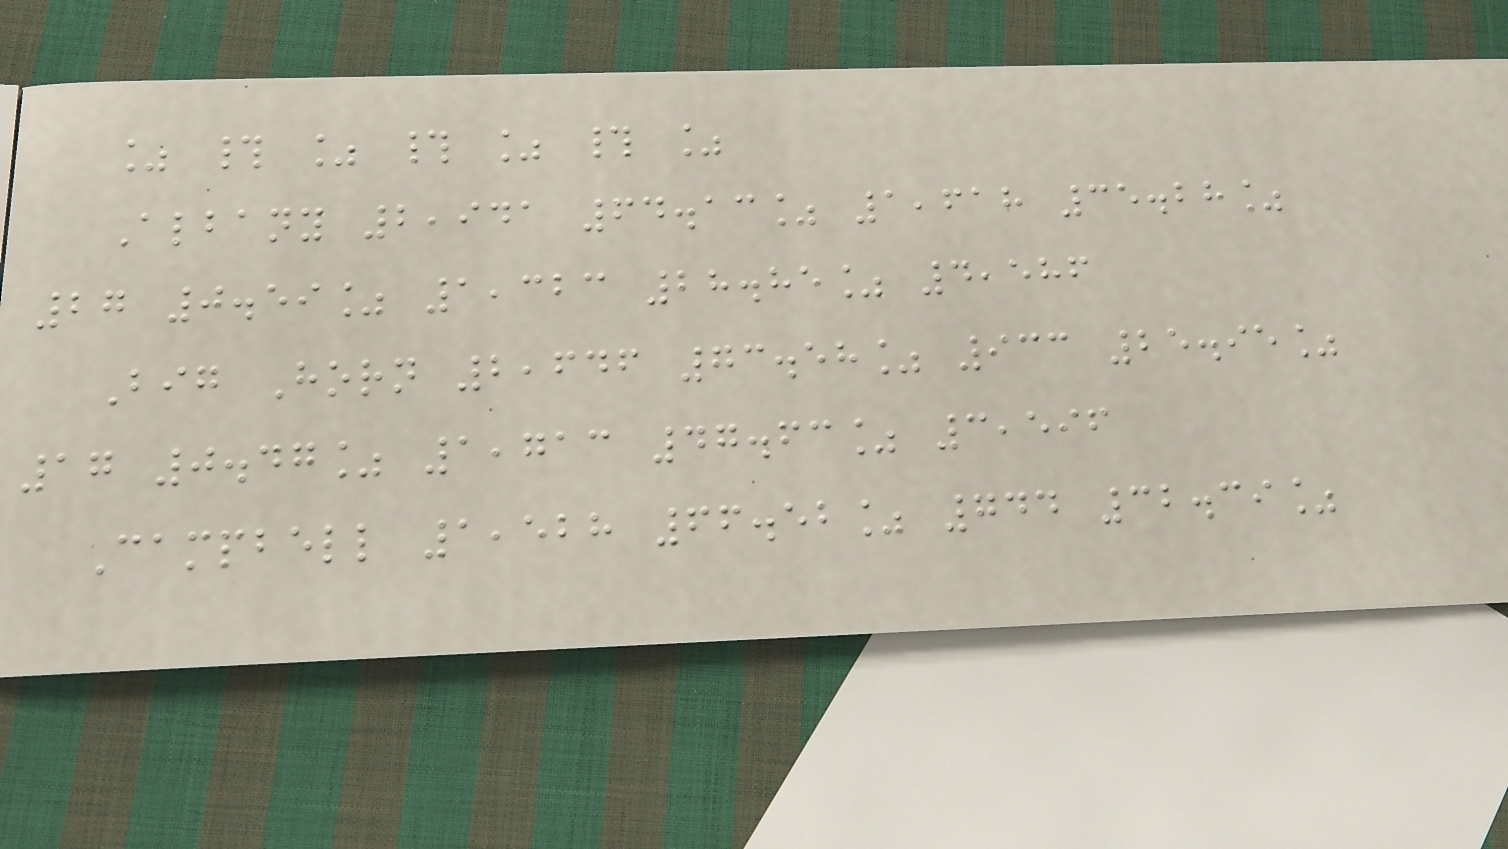% # % # % # %
Albany 2,941 64.13% 1,618 35.28%
27 0.59% 1,323 28.85% 4,586
Big Horn 2,646 73.58% 933 25.95%
17 0.47% 1,713 47.63% 3,596
Campbell 1,528 66.52% 744 32.39%
